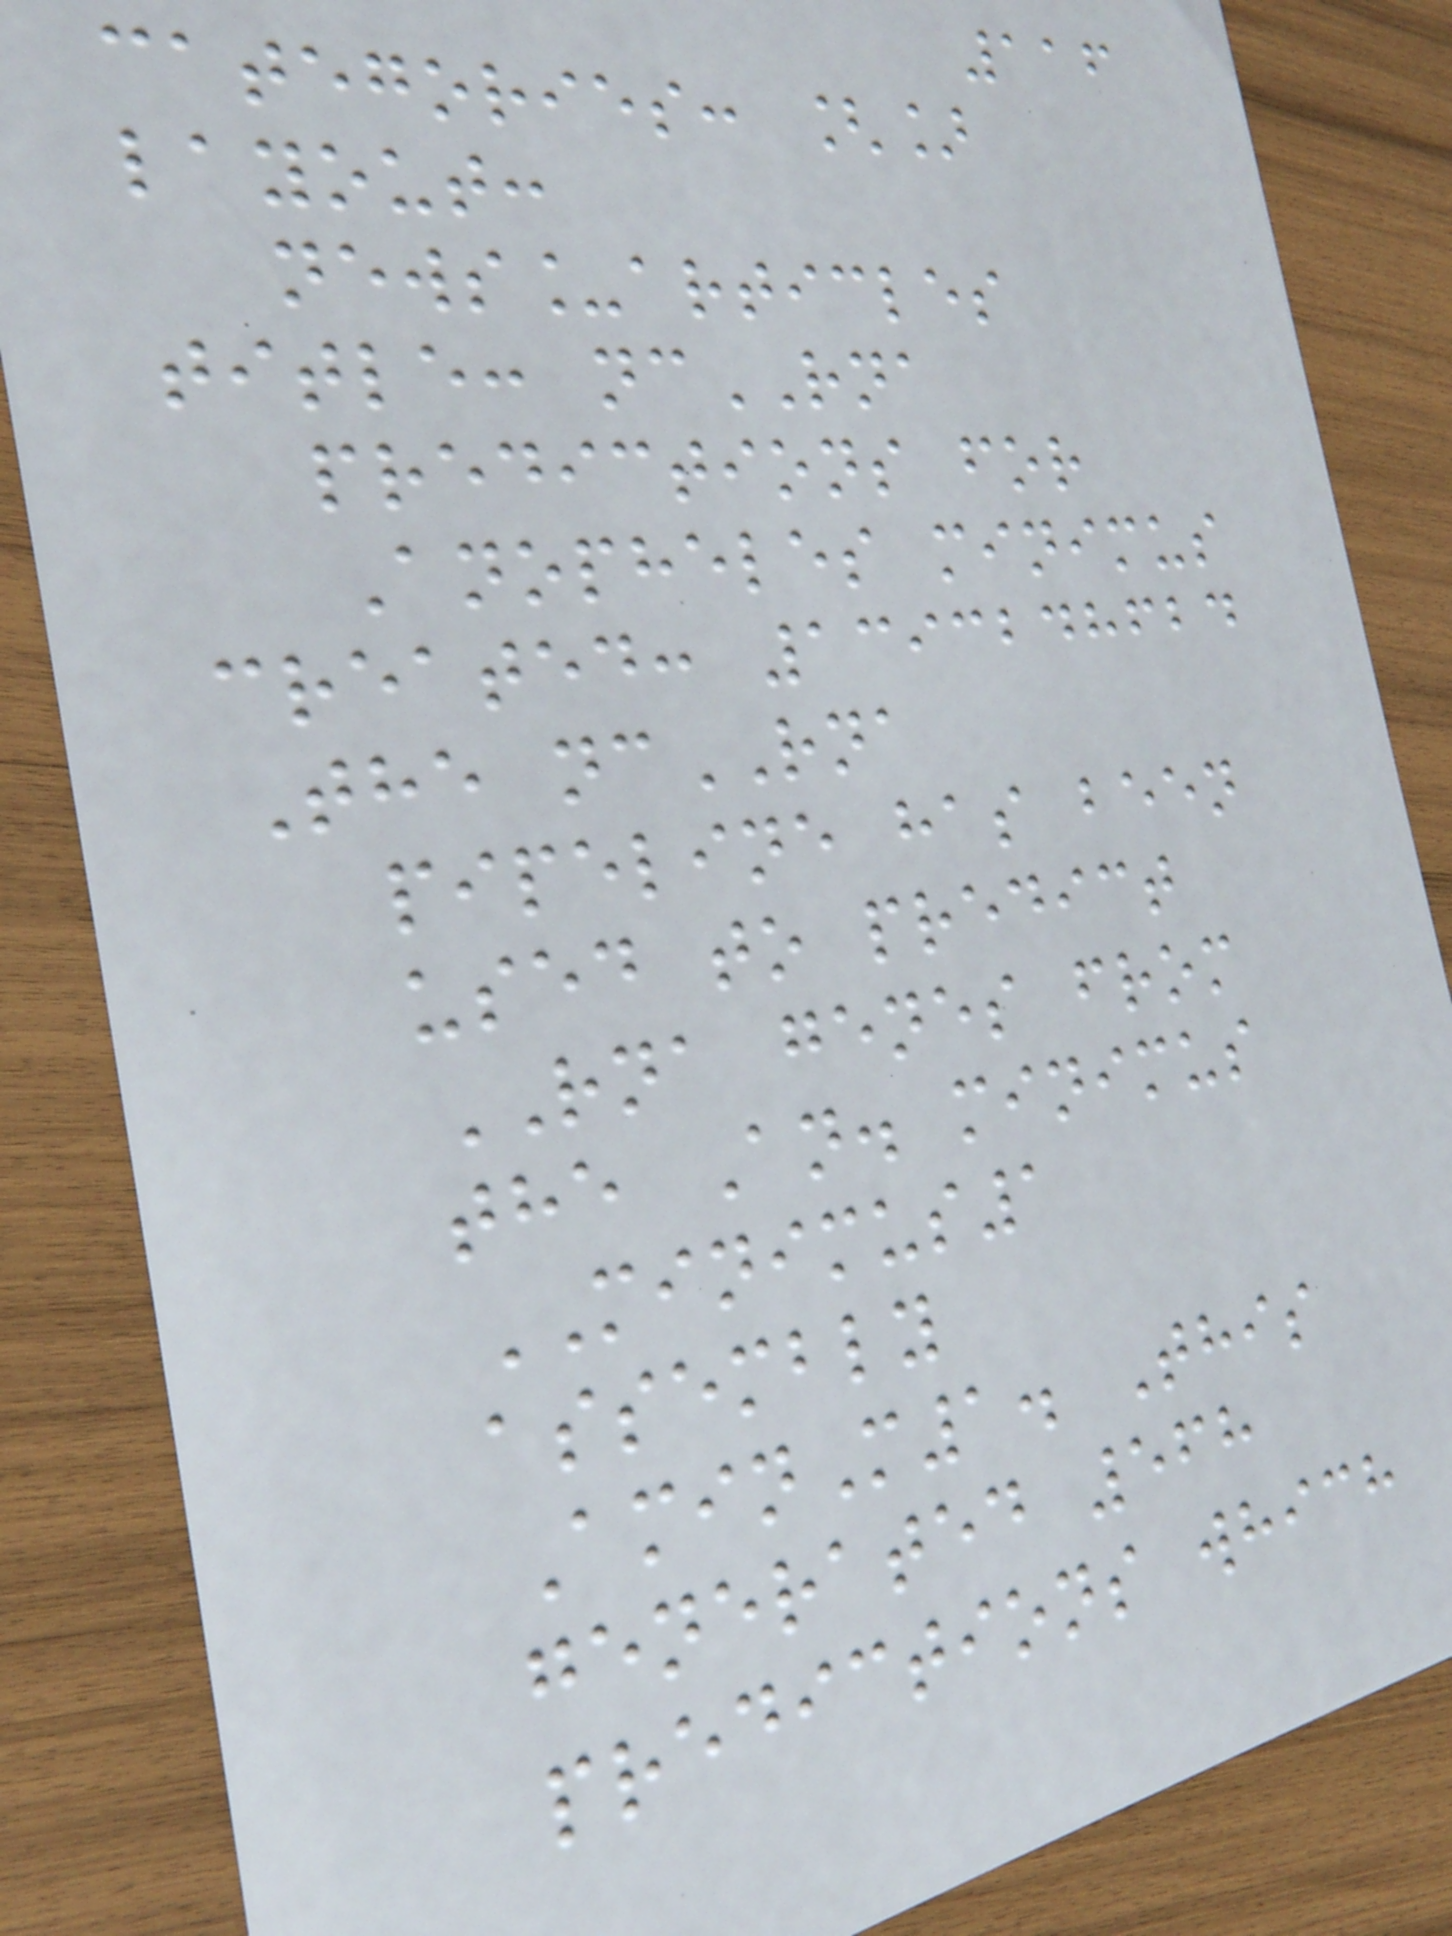116
categories: []
layout:
news_articles
title: ncRNA
predictions for
Anopheles minimus
created: 1393248624
The ncRNA
pipeline has been
used to predict
RNA genes from
the An. minimus
MINIMUS1
assembly
AminM1. This
generated 568
predictions which
